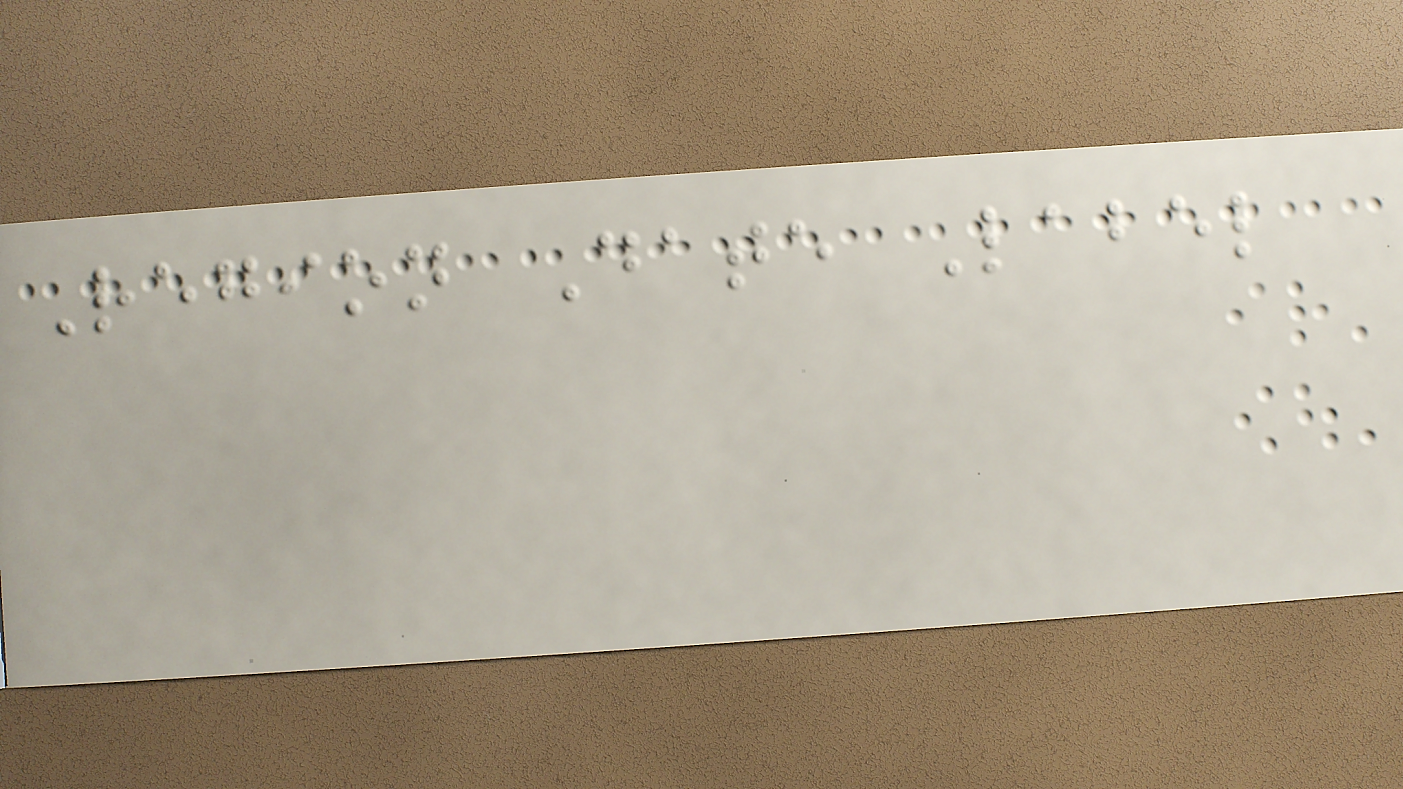Region Date Label
